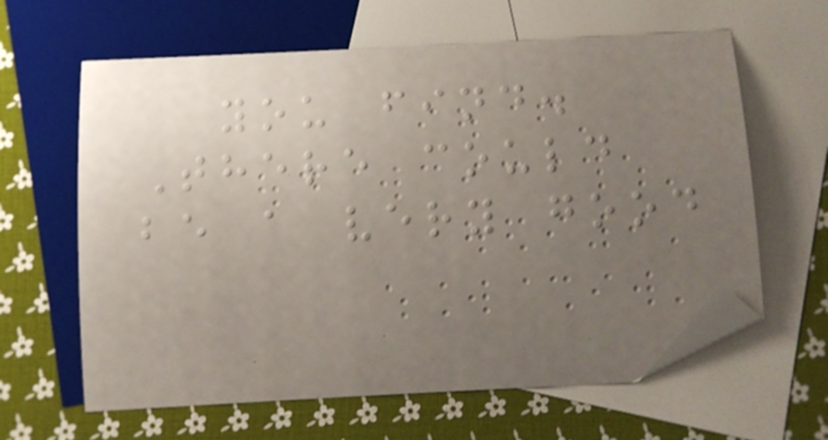you find.
There could
be a very good
